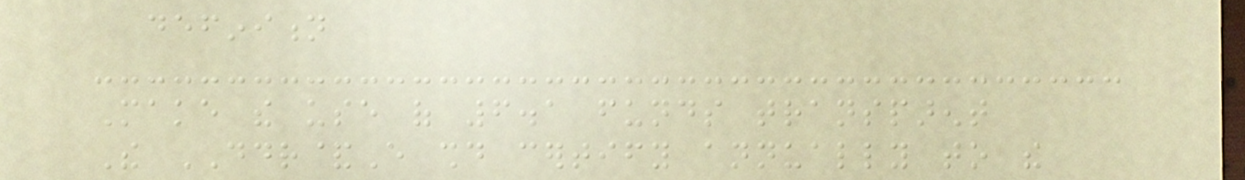definition
Make the use of 6.1 funds transparent
The DDR&E should certify annually to the
